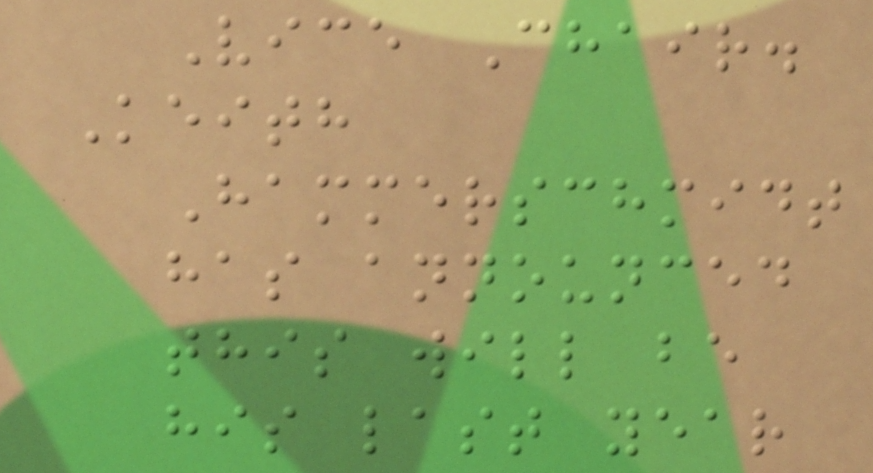Vice Chair.
Keith
Hammerschmidt
has announced
this will be
his last year
